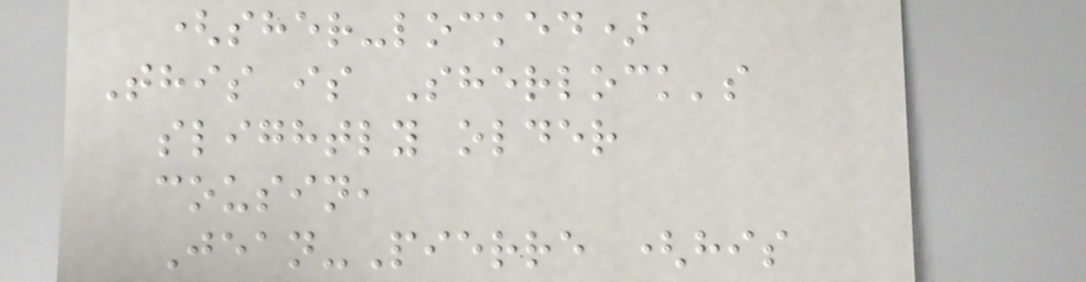(sher-locked)
This is Sherlock's
slightly older
cousin,
Jean-Pierre (his
